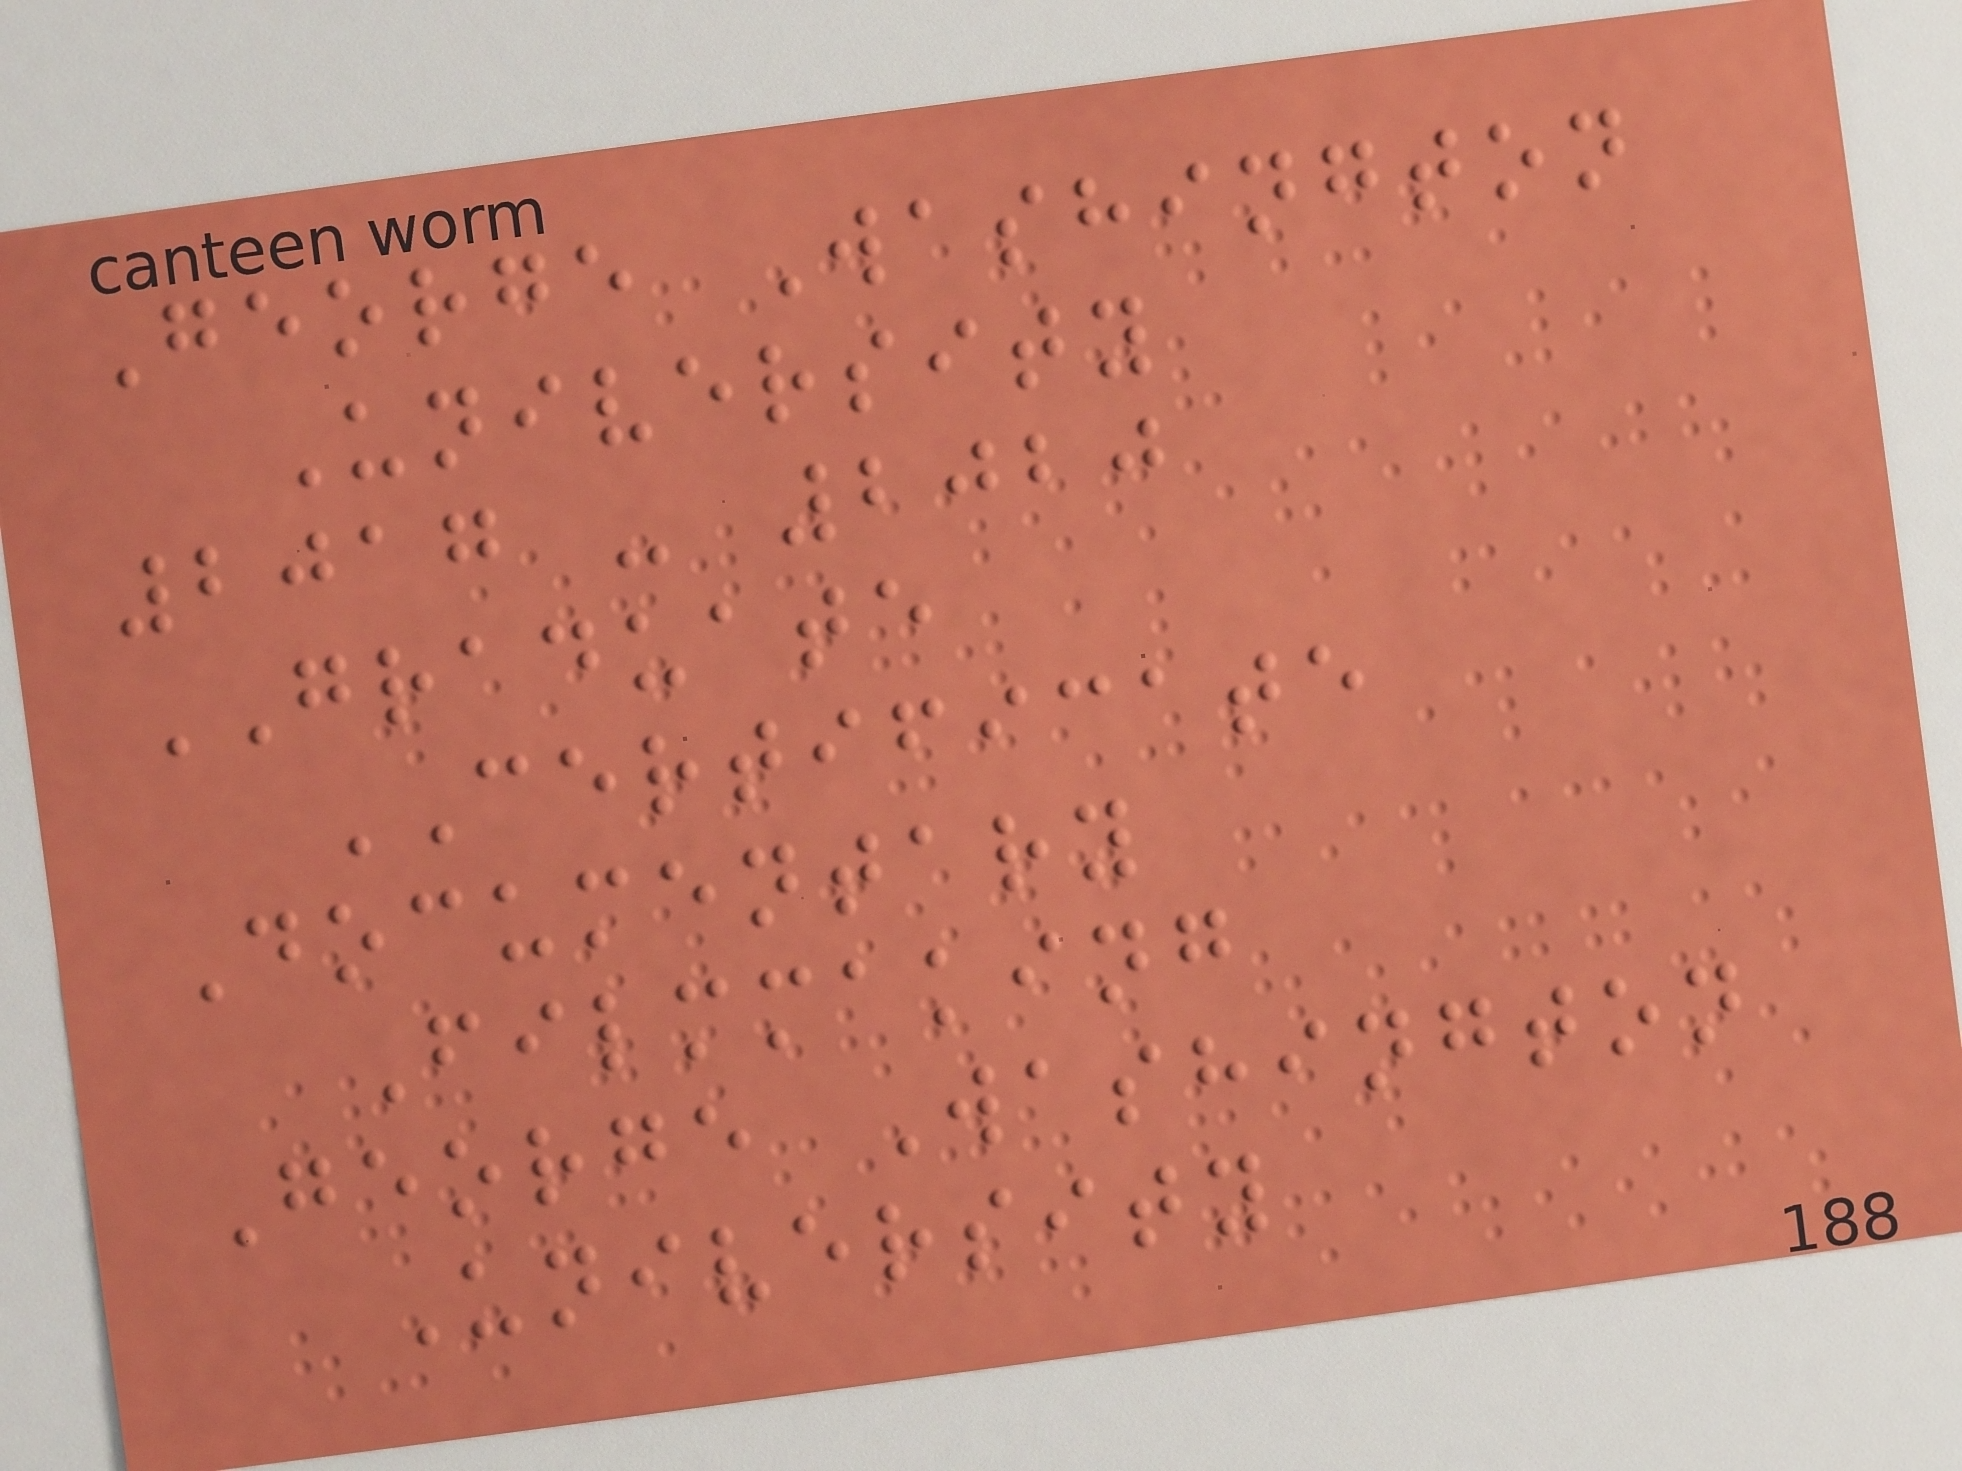George Washington
University
2017 - 2020
GRADUATE
CERTIFICATE
Documentary
Filmmaking
George Washington
University
